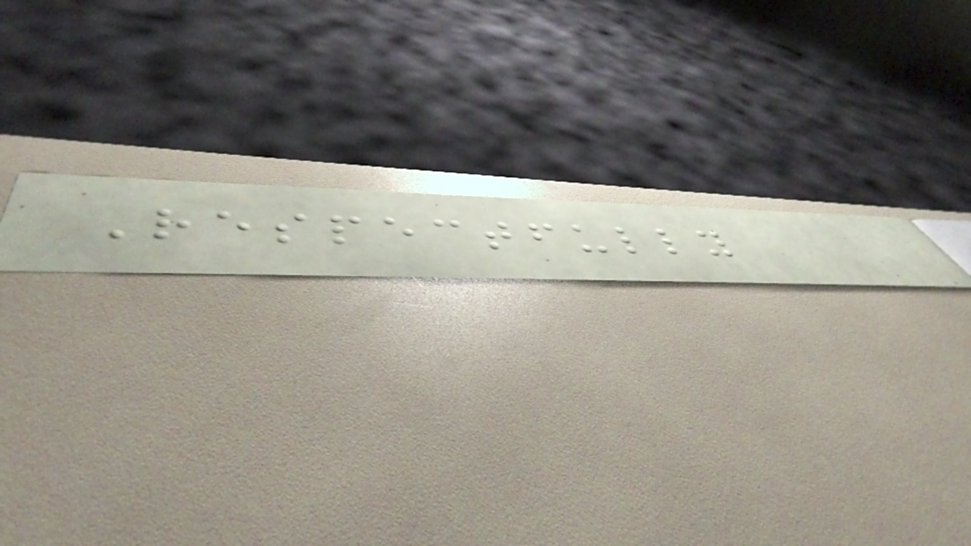Respectfully
